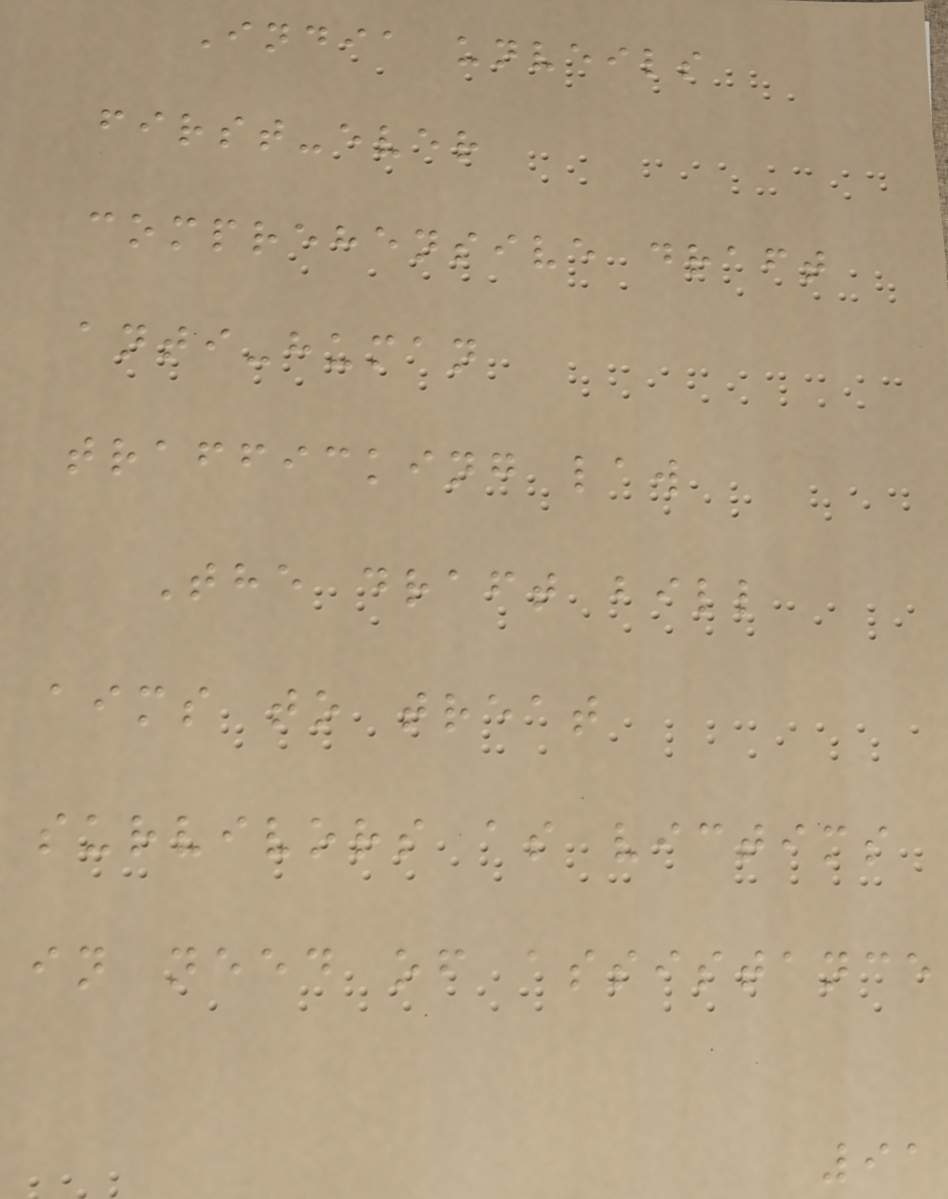India unveils
first-ever
comprehensive draft
anti-human
trafficking law
The draft bill
aims to treat
survivors as victims
in need of assistance
91
